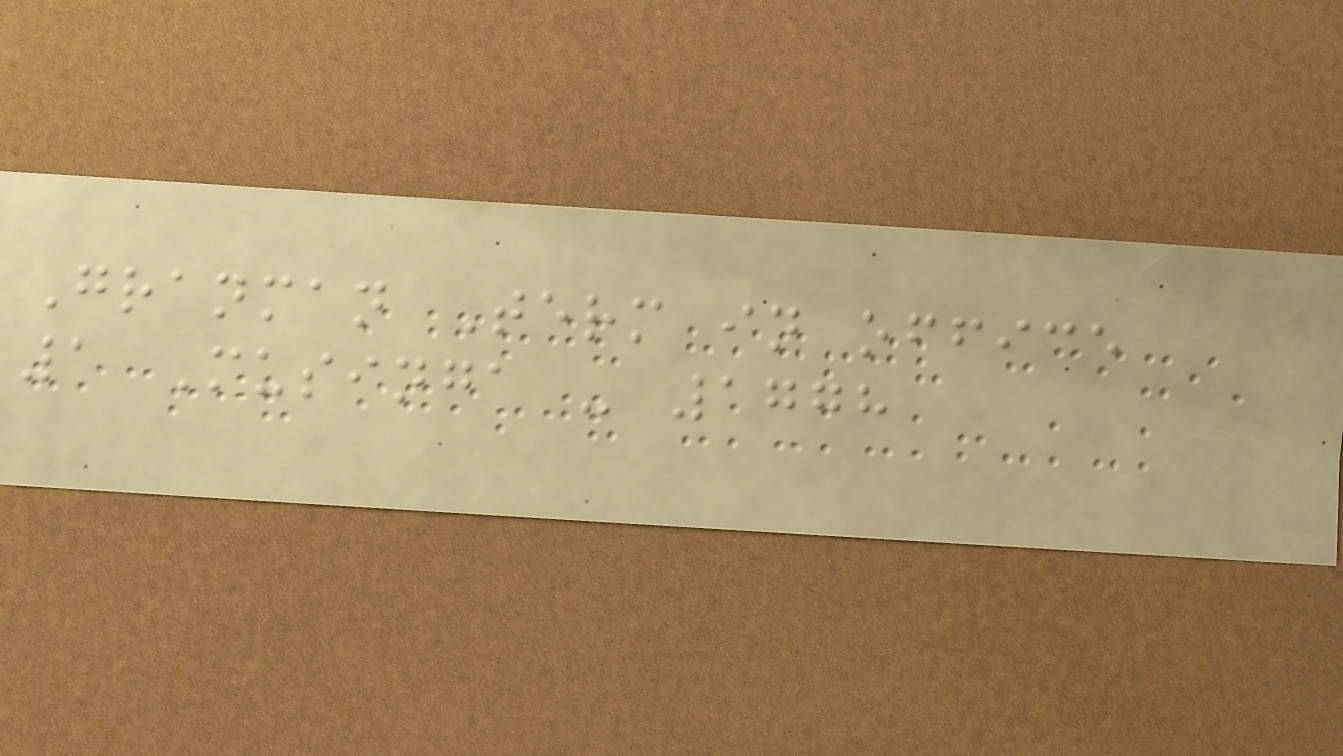Granman Term in office
1 Musinga - 1778
